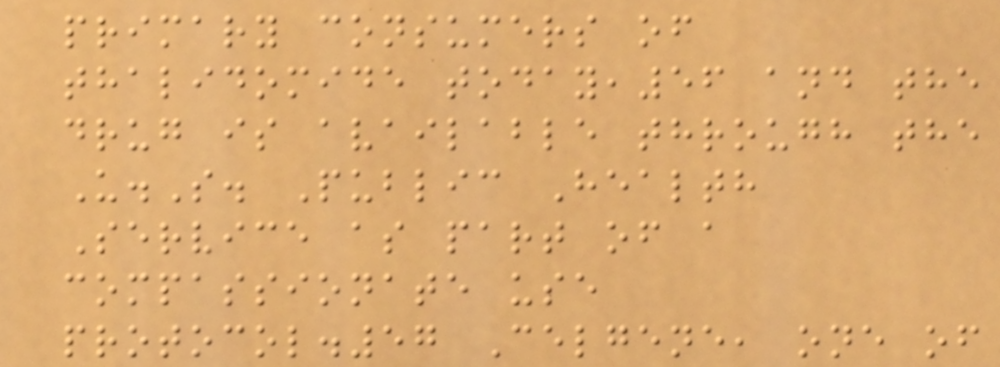primary consumers of
thalidomide today,56 and the
drug is available through the
U.S. Public Health
Service as part of a
compassionate use
protocol.57 Celgene, one of
